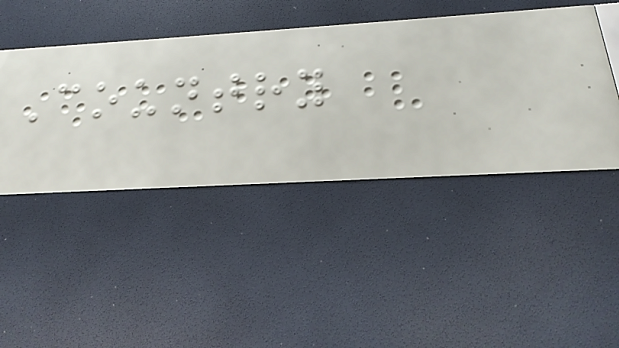Country
